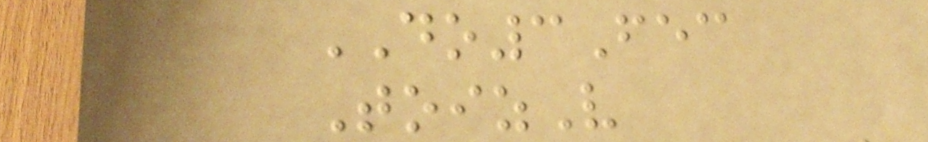DO3Fec
ToizV
